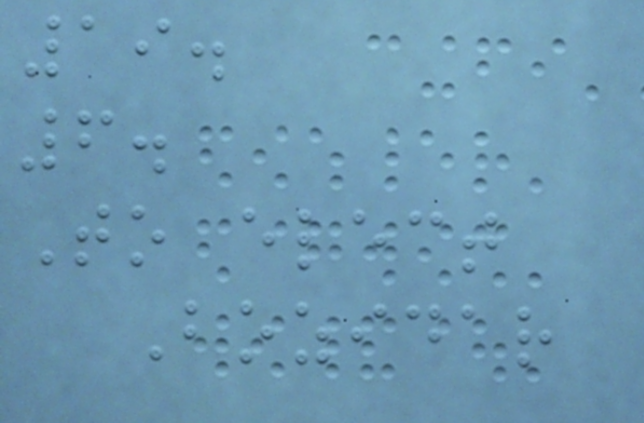19.
6.
To elect
Bozidar
